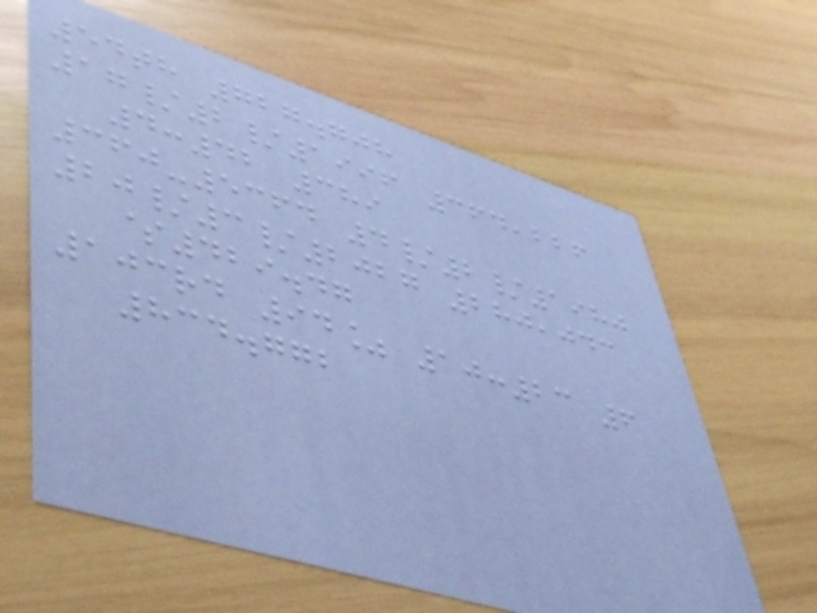54th 727.708
17/2/1996 364,226
4:42 389
360-5364 4/2/1980
20/3/2027 280,043
$429.47
103rd 94% 10:23 6
834.772
